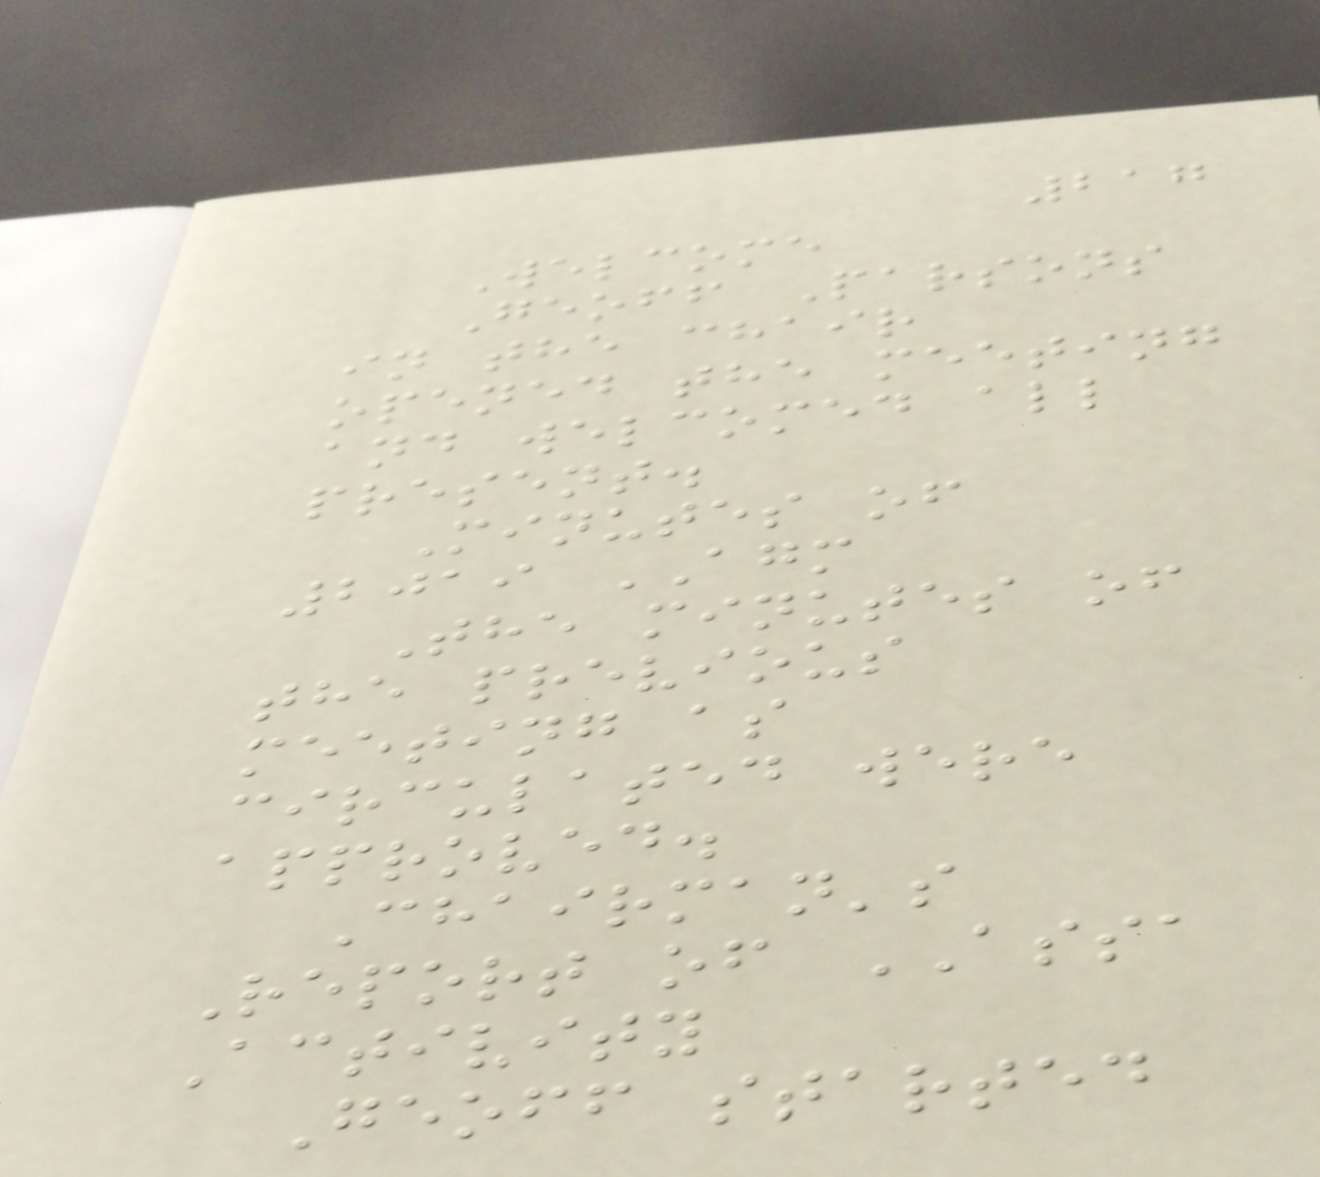217
Welcome
Geoff Parsons
in the chair
opened the meeting
and welcomed all
present.
Minutes of
2019 AGM
The minutes of
the previous
meeting as
circulated were
approved.
Chairman's
Report of ASSA
Activity
Geoff started
